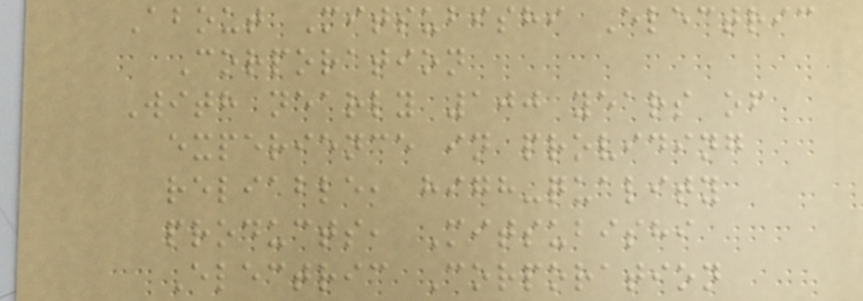About Mitsubishi Electric
Corporation
With nearly 100 years of
experience in providing
reliable, high-quality
products, Mitsubishi
Electric Corporation
